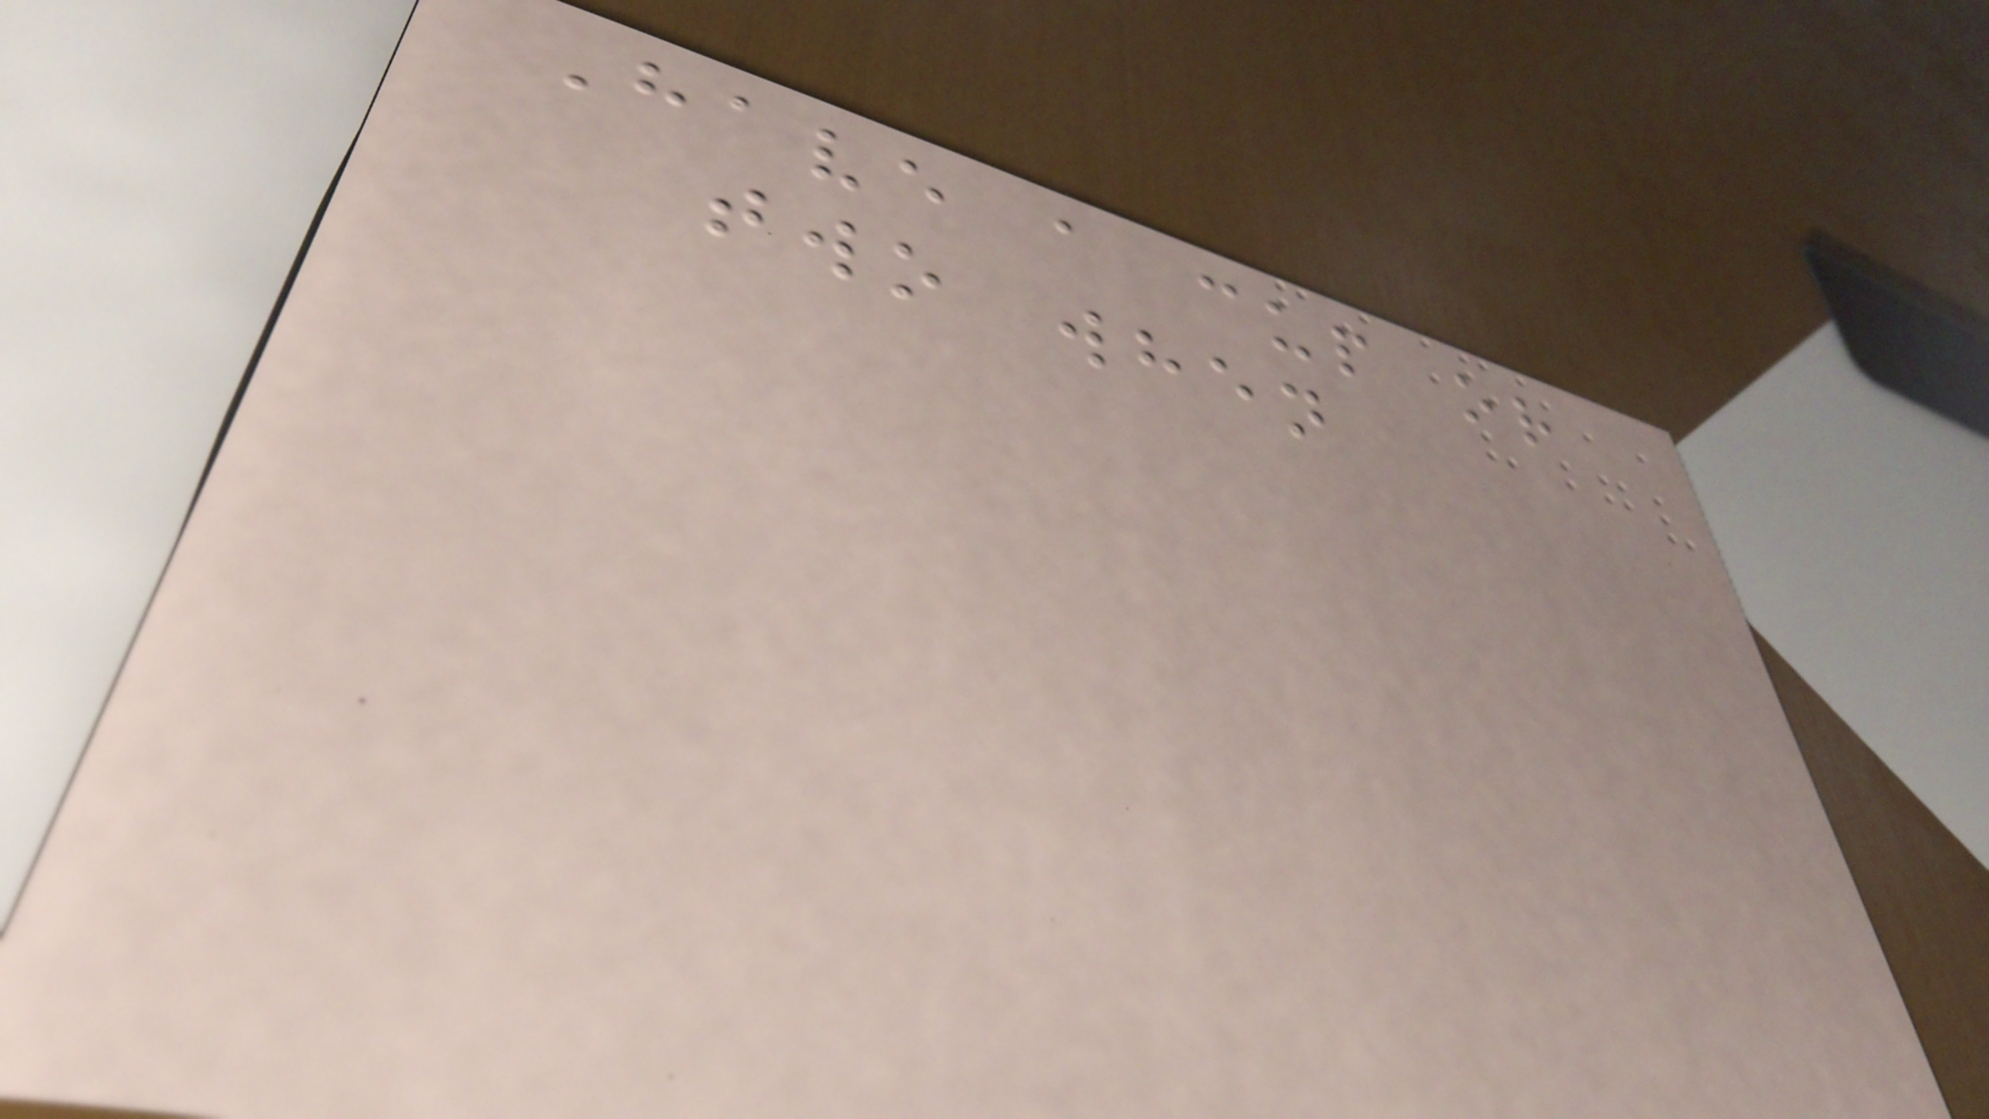Have a cup or
two when
